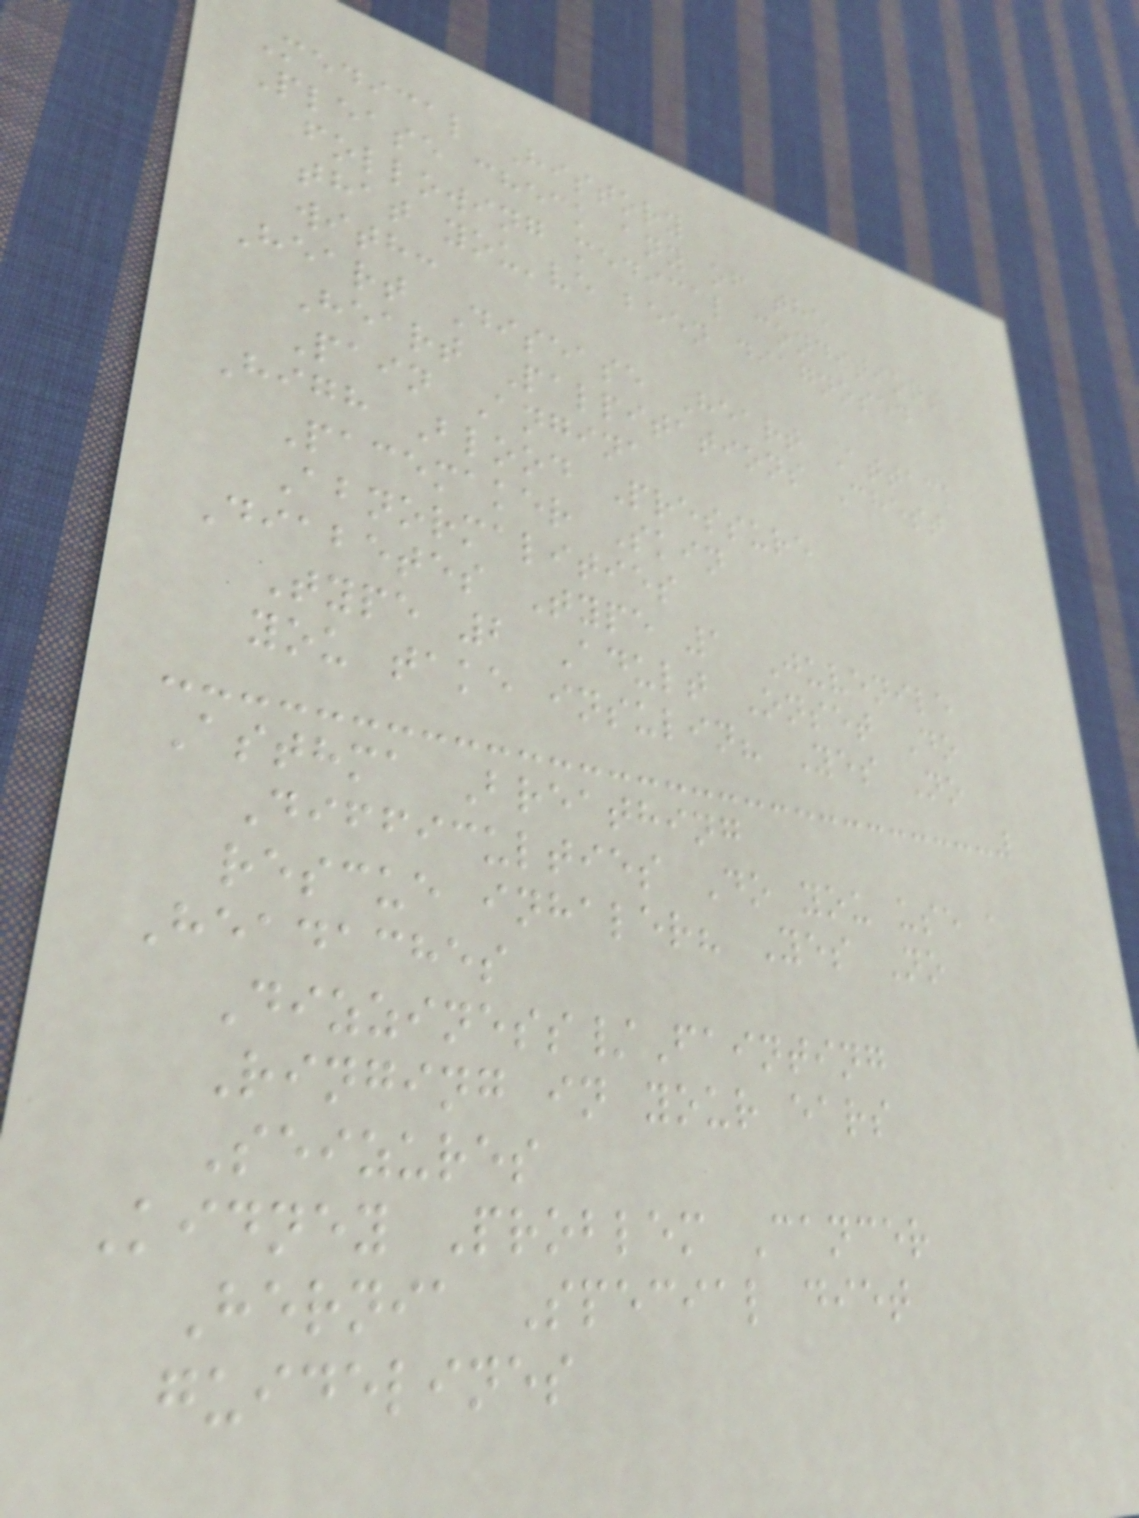Medical History
Please check any of the
following medical conditions
that you've been diagnosed
with:
Heart Disease Heart Attack
Heart Palpitations Chest
Pain Angina
High Blood Pressure
Pacemaker Skin
Abnormalities
Diabetes Type 1 Juvenile
Type 2 Adult Onset Do
you take insulin? Yes No
Asthma Breathing
Difficulties Do you use a
rescue inhaler? Yes No
Headaches
Dizziness/Fainting
Ringing in your ears
Seizures
Kidney Problem Cancer
Hernia Special diet
guidelines
